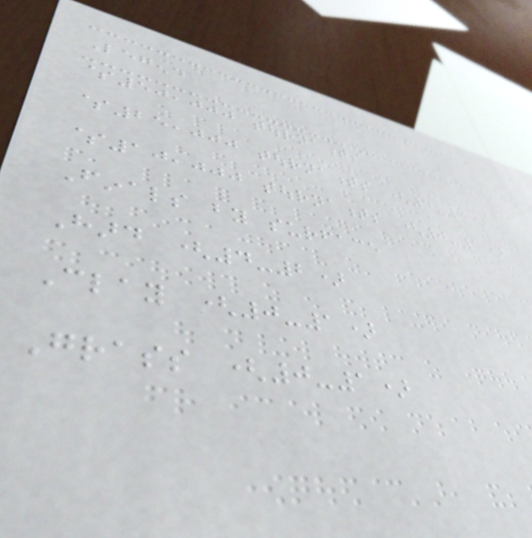Legend
$50,000 tournaments
$25,000 tournaments (4-3)
$10,000 tournaments (0-1)
Finals by surface
Hard (4-2)
Clay (0-1)
Grass (0-1)
